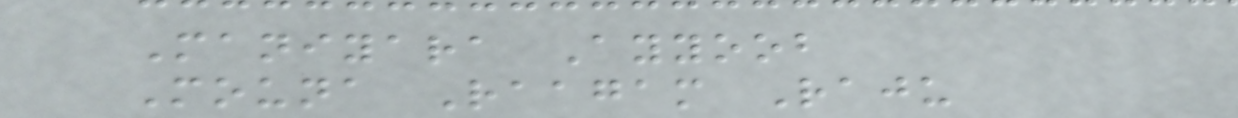Maniyara Ayyoob
Mouna Raagam Raju
